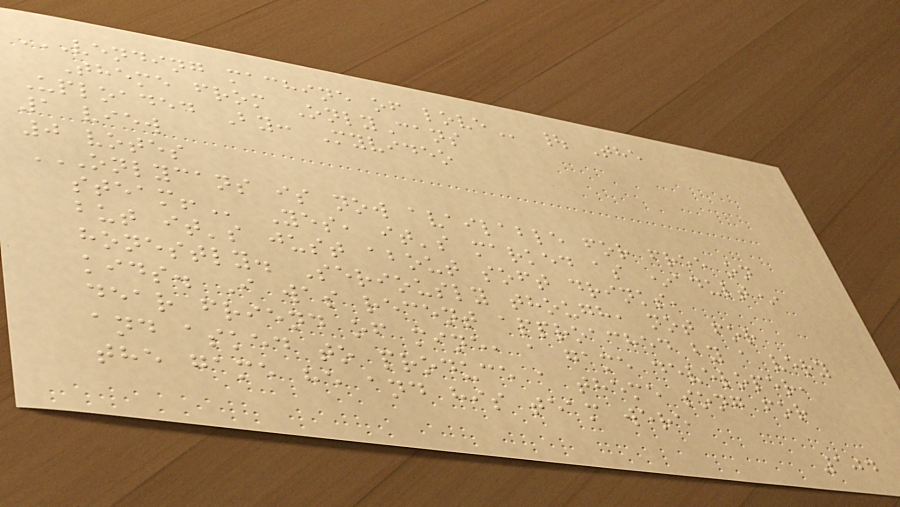VENDING MACHINE OF LOVE | The
Theme from OnlyCans
Uploaded By: Myvideo
1 view
0 votes
ONLYCANS IS NOW AVAILABLE FOR FREE ON
STEAM! Yes, it's marked as *adult*
but it's just about soft drinks,
honestly. Seriously though, not for
kids. I was recent approached by a very
dear friend of mine, a game developer,
and asked to produce a theme song for
the game he and his team were
104
